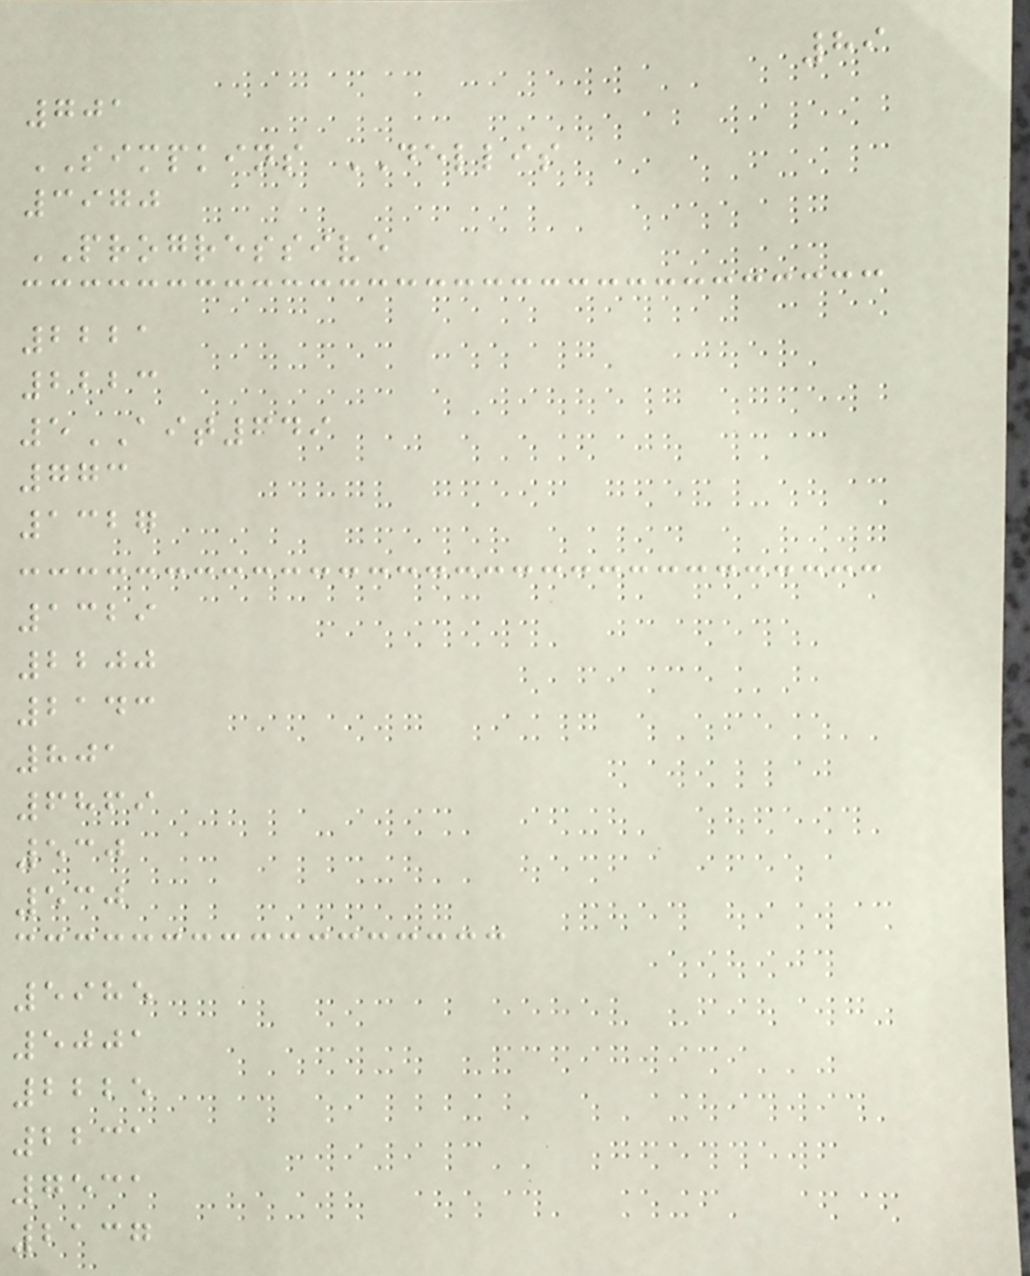89
701
SIMPKINS DELLIS
3970
PROGRESSIVE
2221
2223
5AIT649
773
1327
1329
2200
2143
801
6869
530
530
5985
5001
2225
2231
7531
2137
